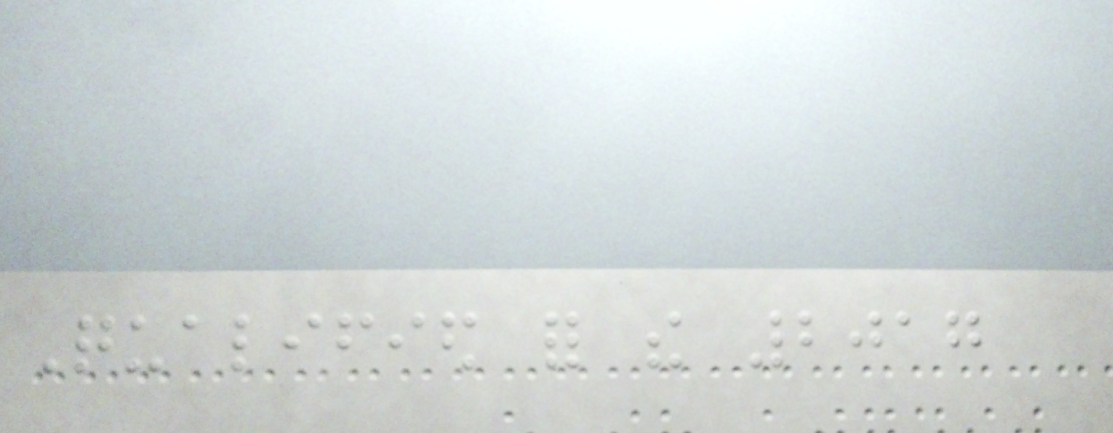Qualified for the 2017
